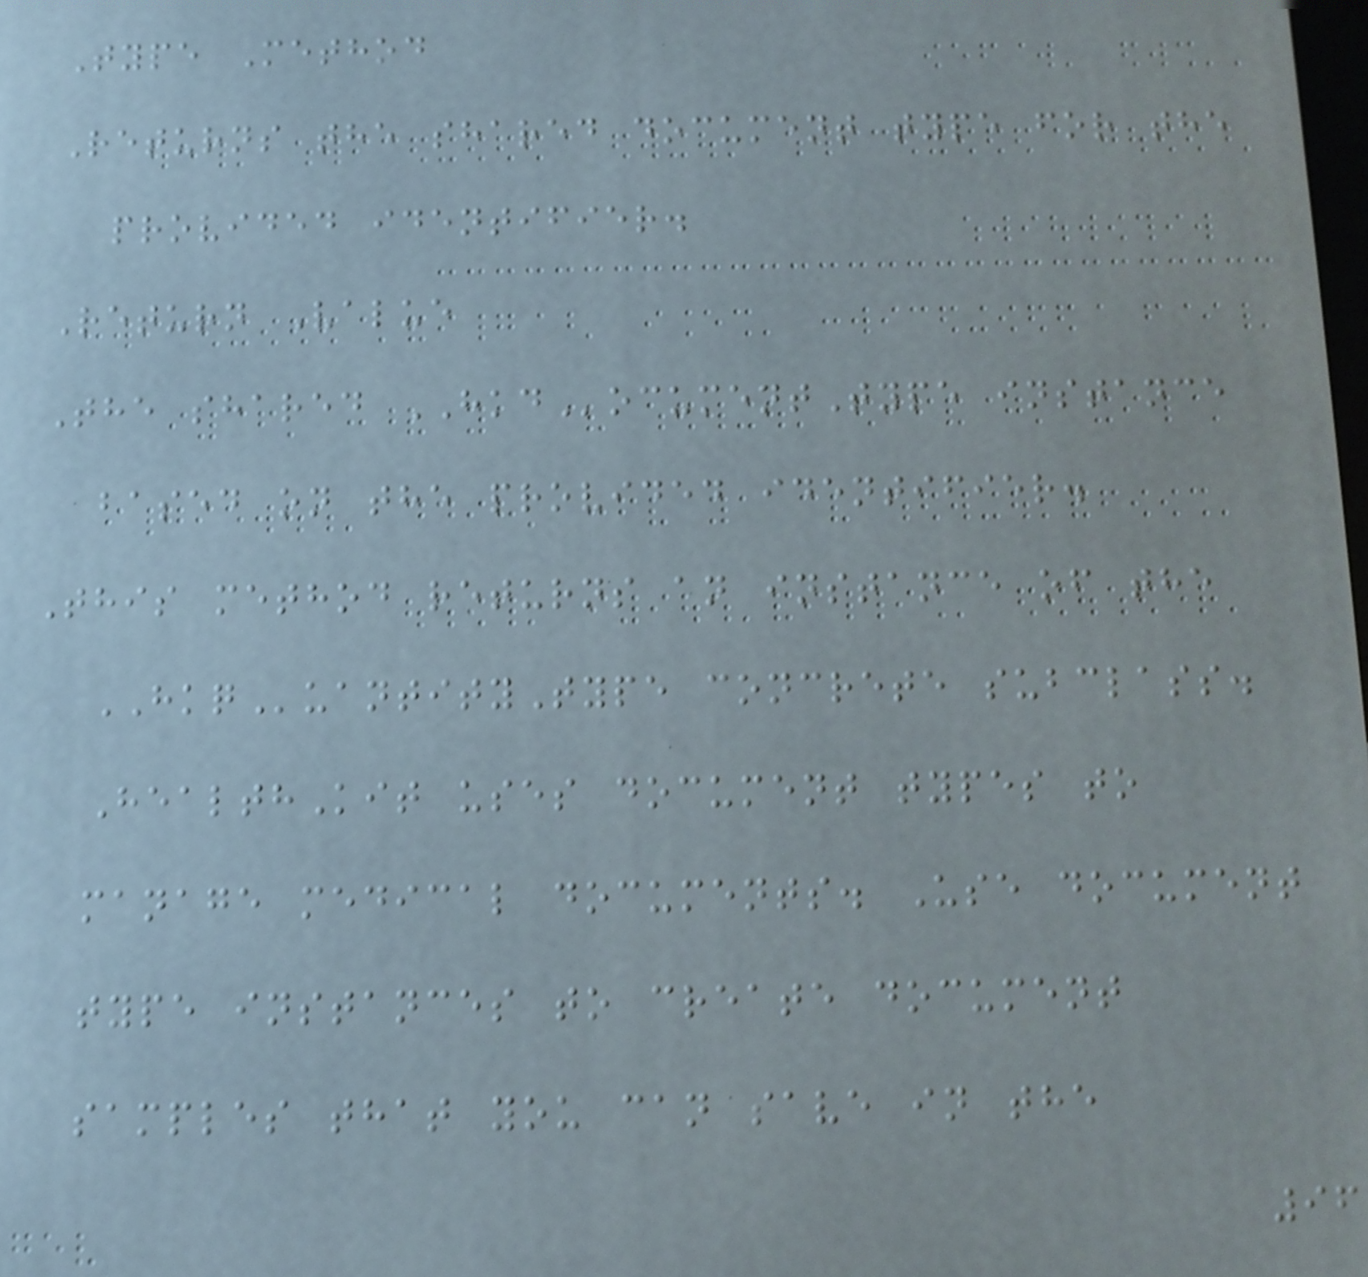Type Method
Returns the shared document type for the
provided identifier.
Return Value
The shared HKDocumentType instance
based on the provided identifier.
This method returns an instance of the
HKQuantityType concrete subclass.
HealthKit uses document types to
manage medical documents. Use document
type instances to create document
samples that you can save in the
96
